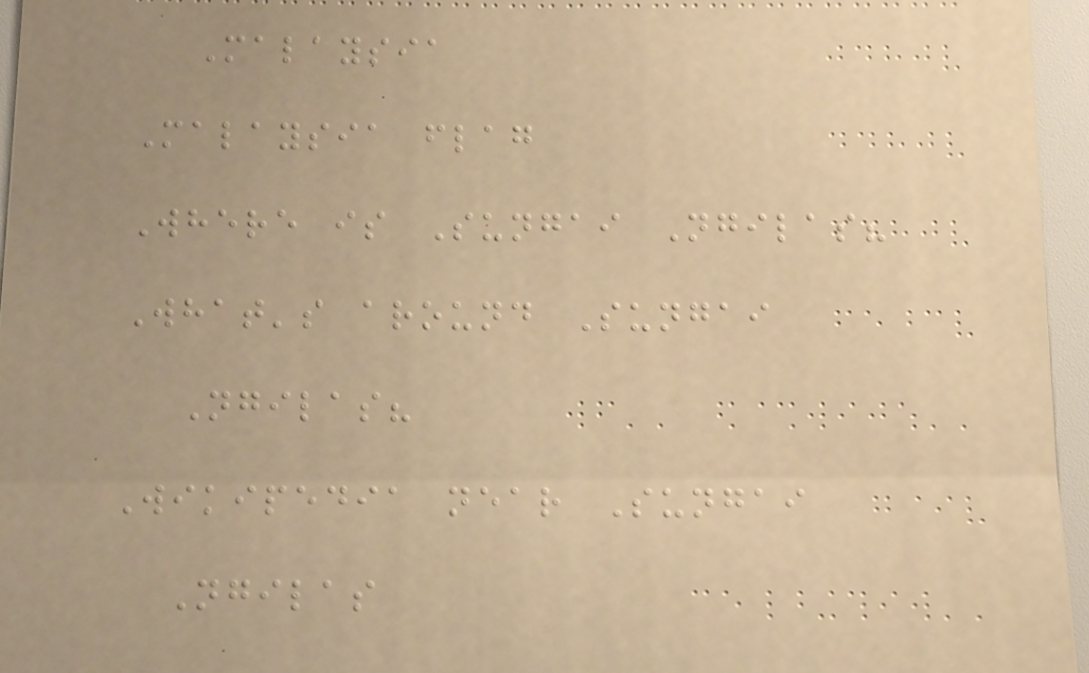Malaysia
Malaysia flag
Where is Sungai Ngilas?
What's around Sungai
Ngilas?
Wikipedia near Sungai
Ngilas
